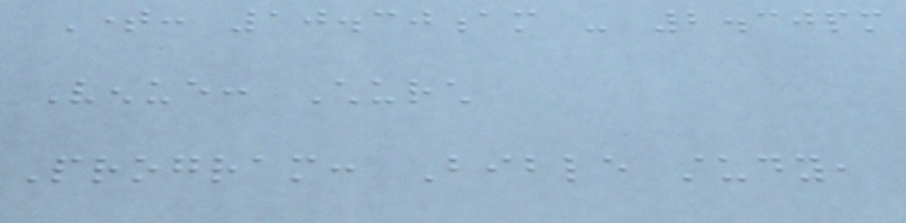Time: 10.30am - 2.30pm
Venue: Church
Program: Bible study,
